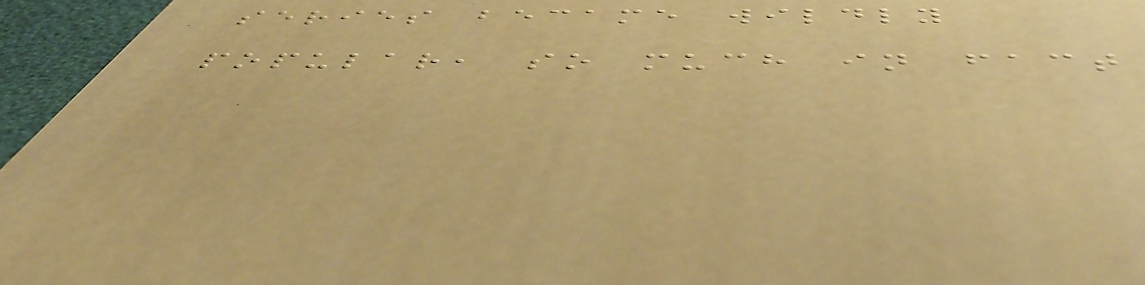series became wildly
popular, so much in fact
